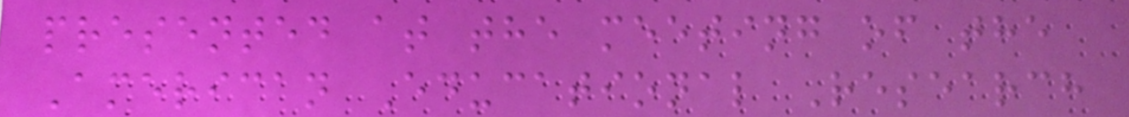presented at the meeting of the
American Educational Research
